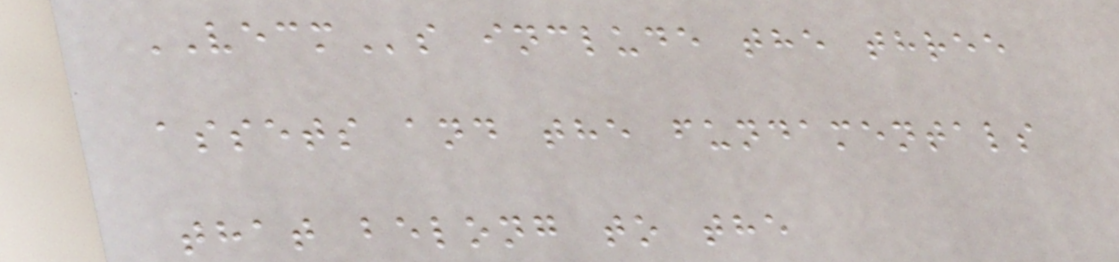VECMs include the three
assets and the fundamentals
that belong to the
